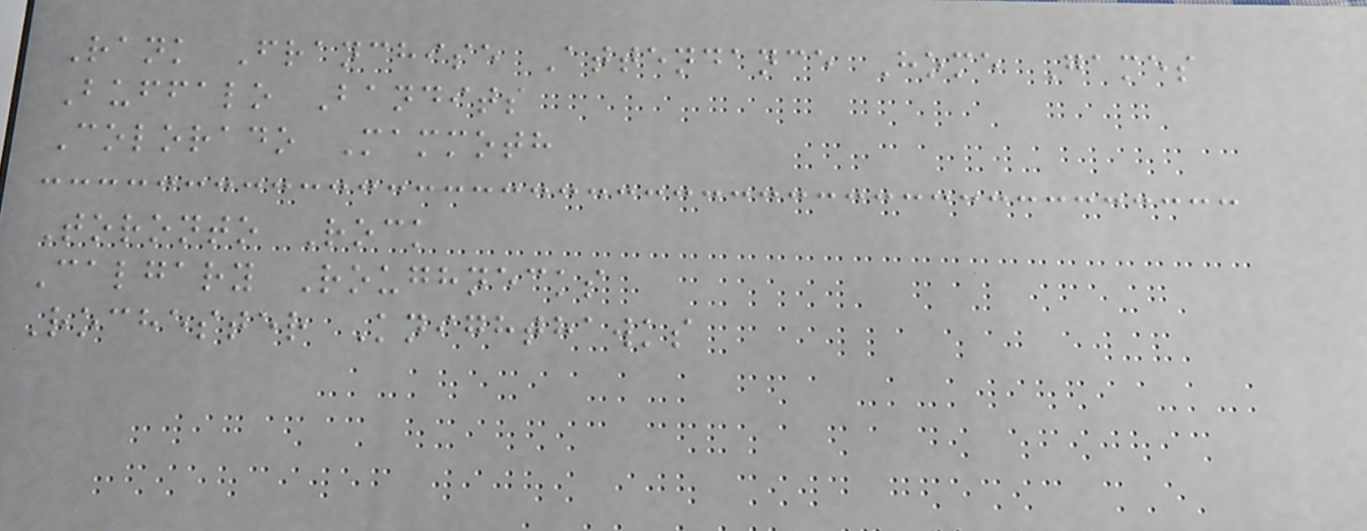Rank Franchise Attendance Home Games
Buffalo Bandits
Colorado Mammoth
Toronto Rock
Calgary Roughnecks
Rochester Knighthawks
